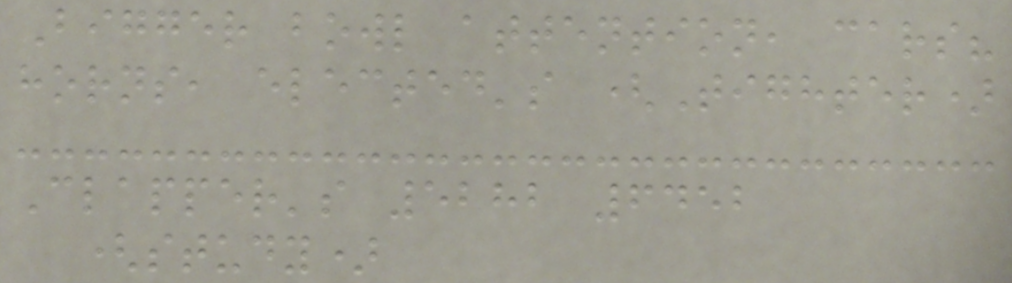Bigger bowl attention, cars?
horns, elected's (Tighter)
Clapper's 5282 6452
(study)
